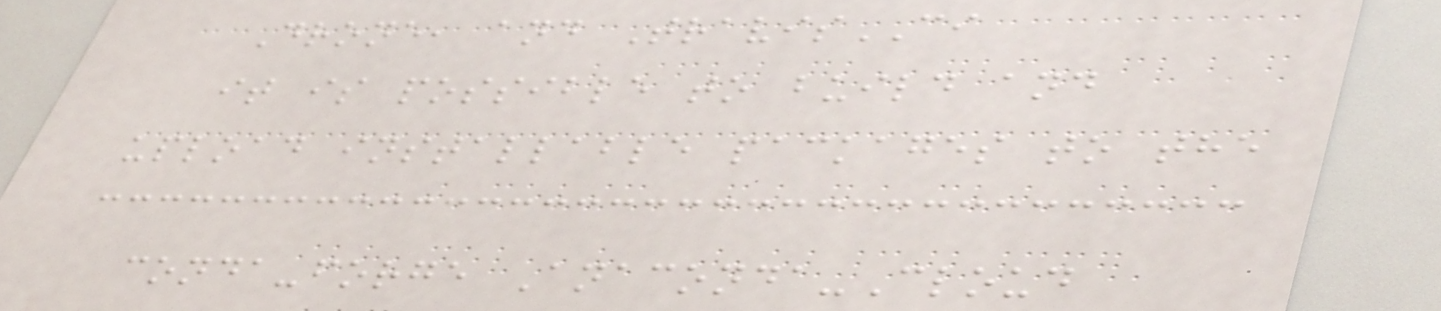Drone, and TravisCI
it is possible to build and
upload installable packages to the
conda-forge Anaconda-Cloud
